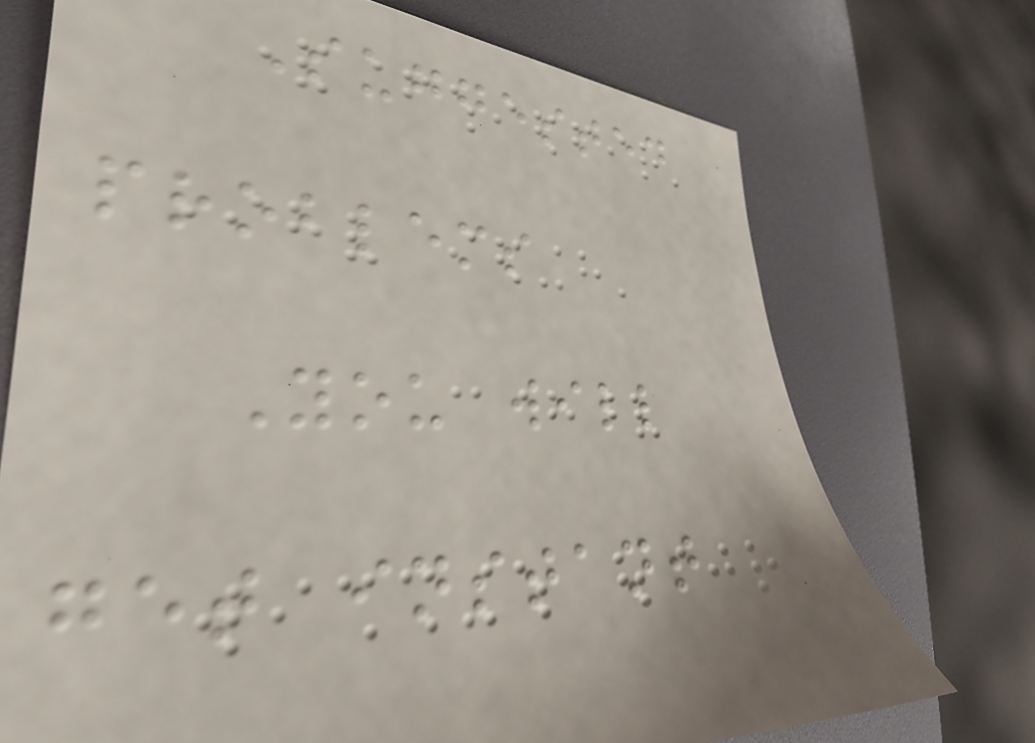Suggested
problems
You will
get instant
